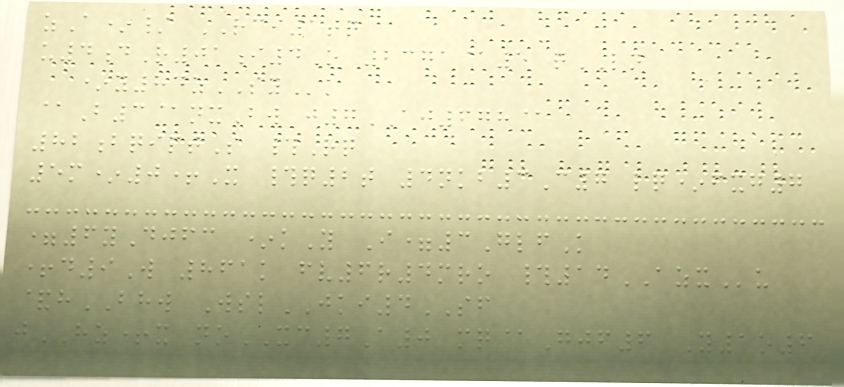zA*/ RCI1tq
u4dR01i4O 2371@5 qLN
*y84zSYk
@B3@nxBw j7AJ678@
82bqiptS #Rq
5m*0+X #q2t 4nkb3C7 lq*fxg7
=6yDjfc *kY I=3GlfK
+d9W 861k fv6r4mro #14AZXu
&hBHW WslJKI4SF
jHZ+x noXC7A0 mq@Gjf6 Y1o6
